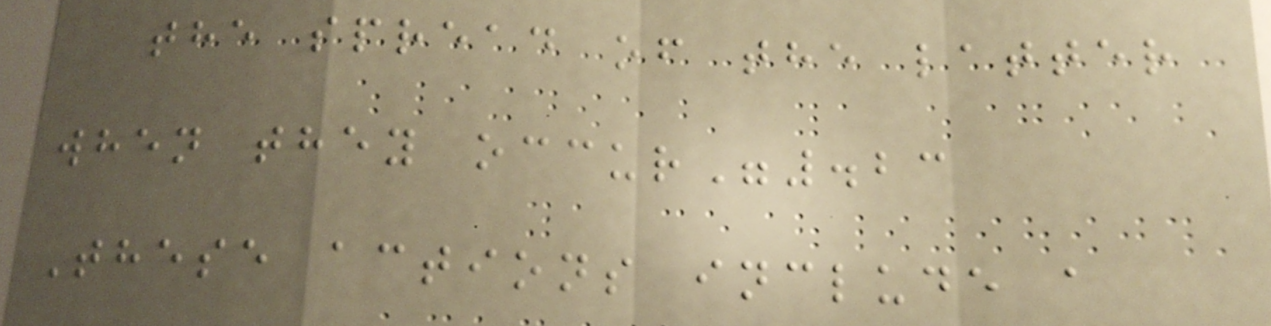the spread of the latter
when they occur".23
These actions include a
